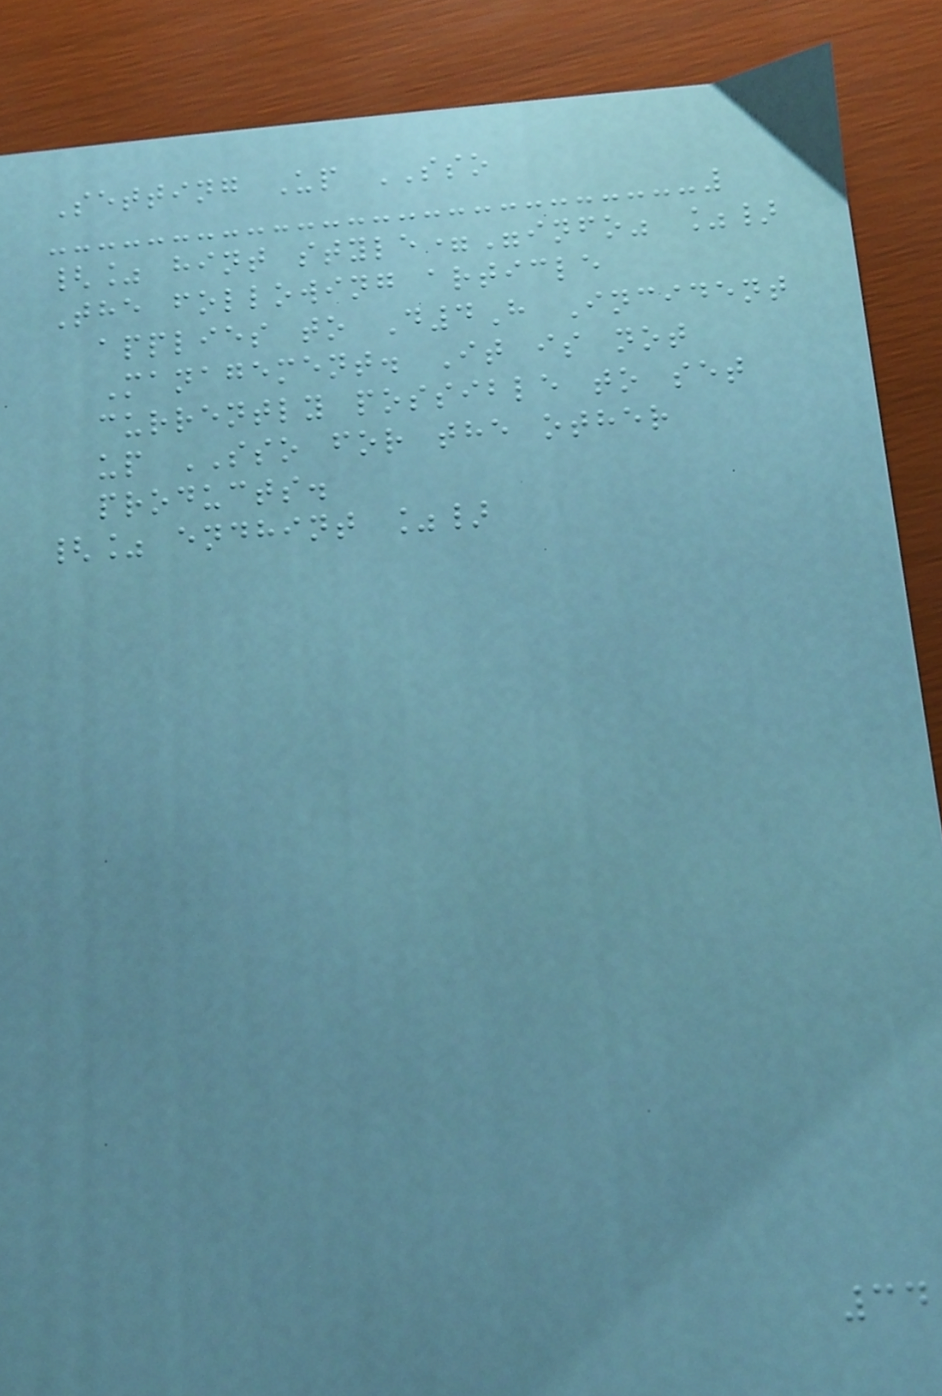Setting Up SSO
{% hint style="info" %}
The following article
applies to D4H Incident
Management. It is not
currently possible to set
up SSO for the other
products.
{% endhint %}
34
